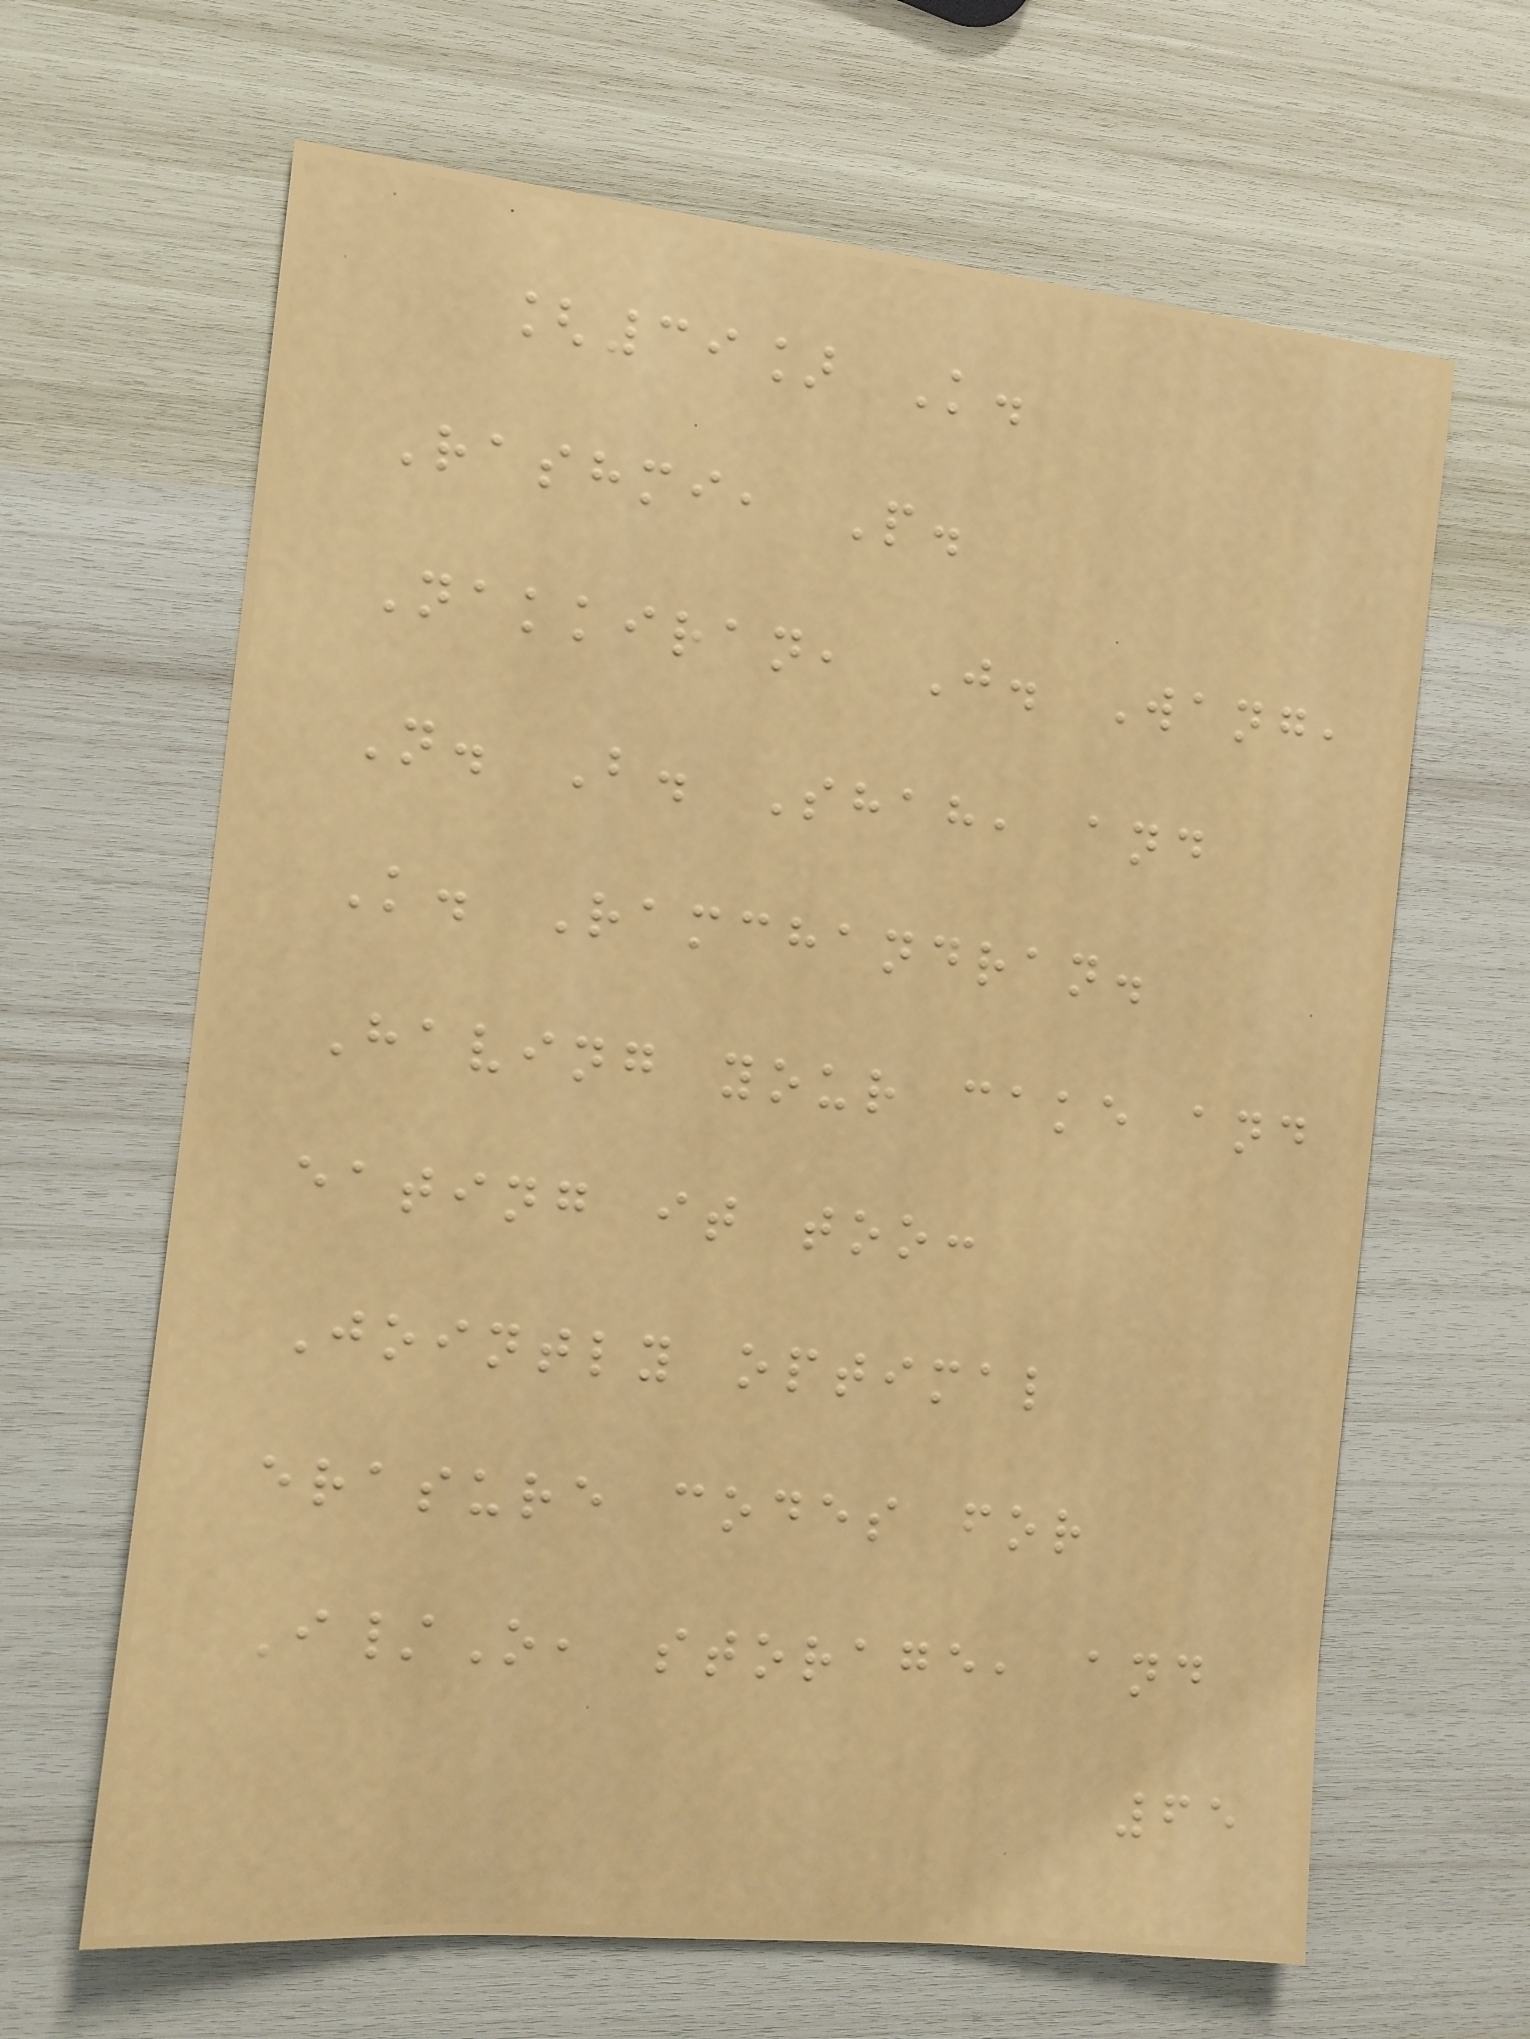[39] K.
Rashmi, P.
Nakkiran, J. Wang,
N. B. Shah, and
K. Ramchandran.
Having your cake and
eating it too:
Jointly optimal
erasure codes for
I/O, storage, and
65
